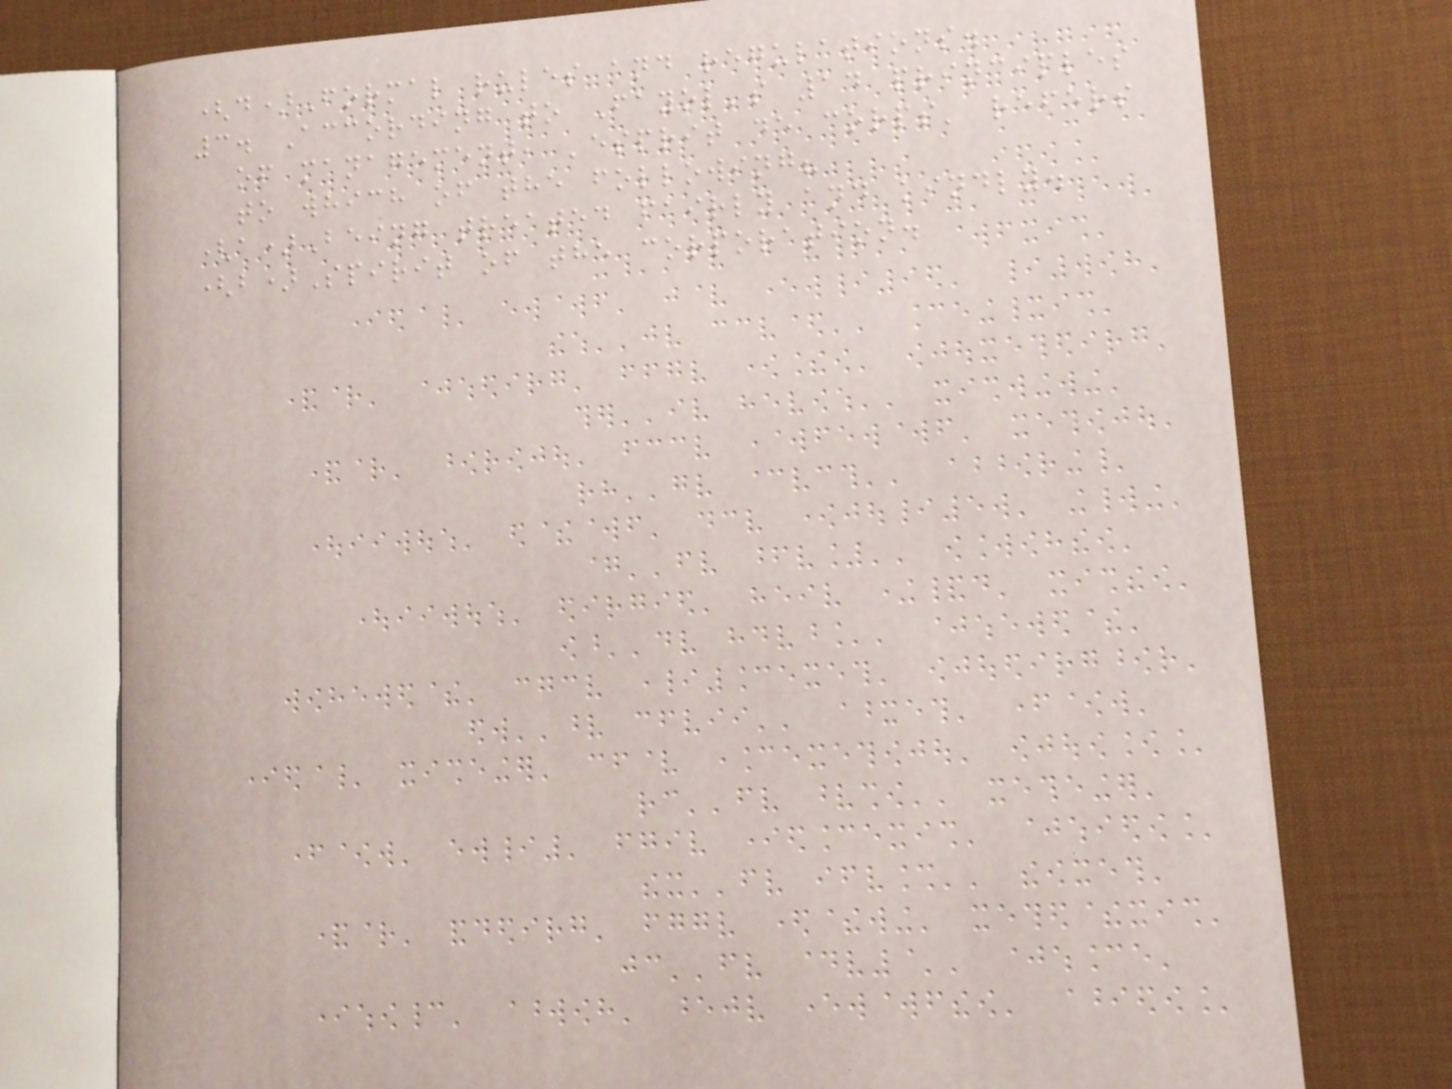(d)Formal rules and regulations.
3. According to Fayol's 14 principles
of management, 'esprit de corps' refers
to which of the following?
(a)Being treated fairly and kindly.
(b)Spirit of the corporation.
